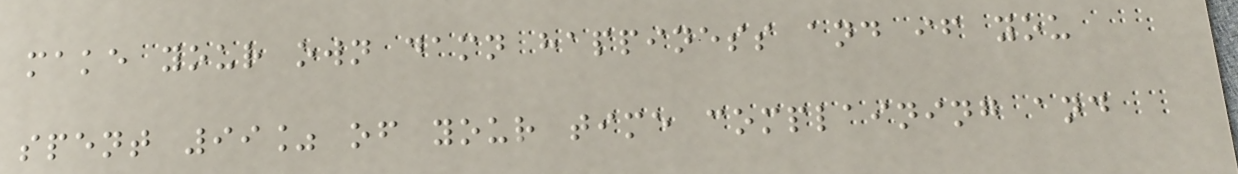make your own damn happiness and if you
spent 99% of your time complaining and
